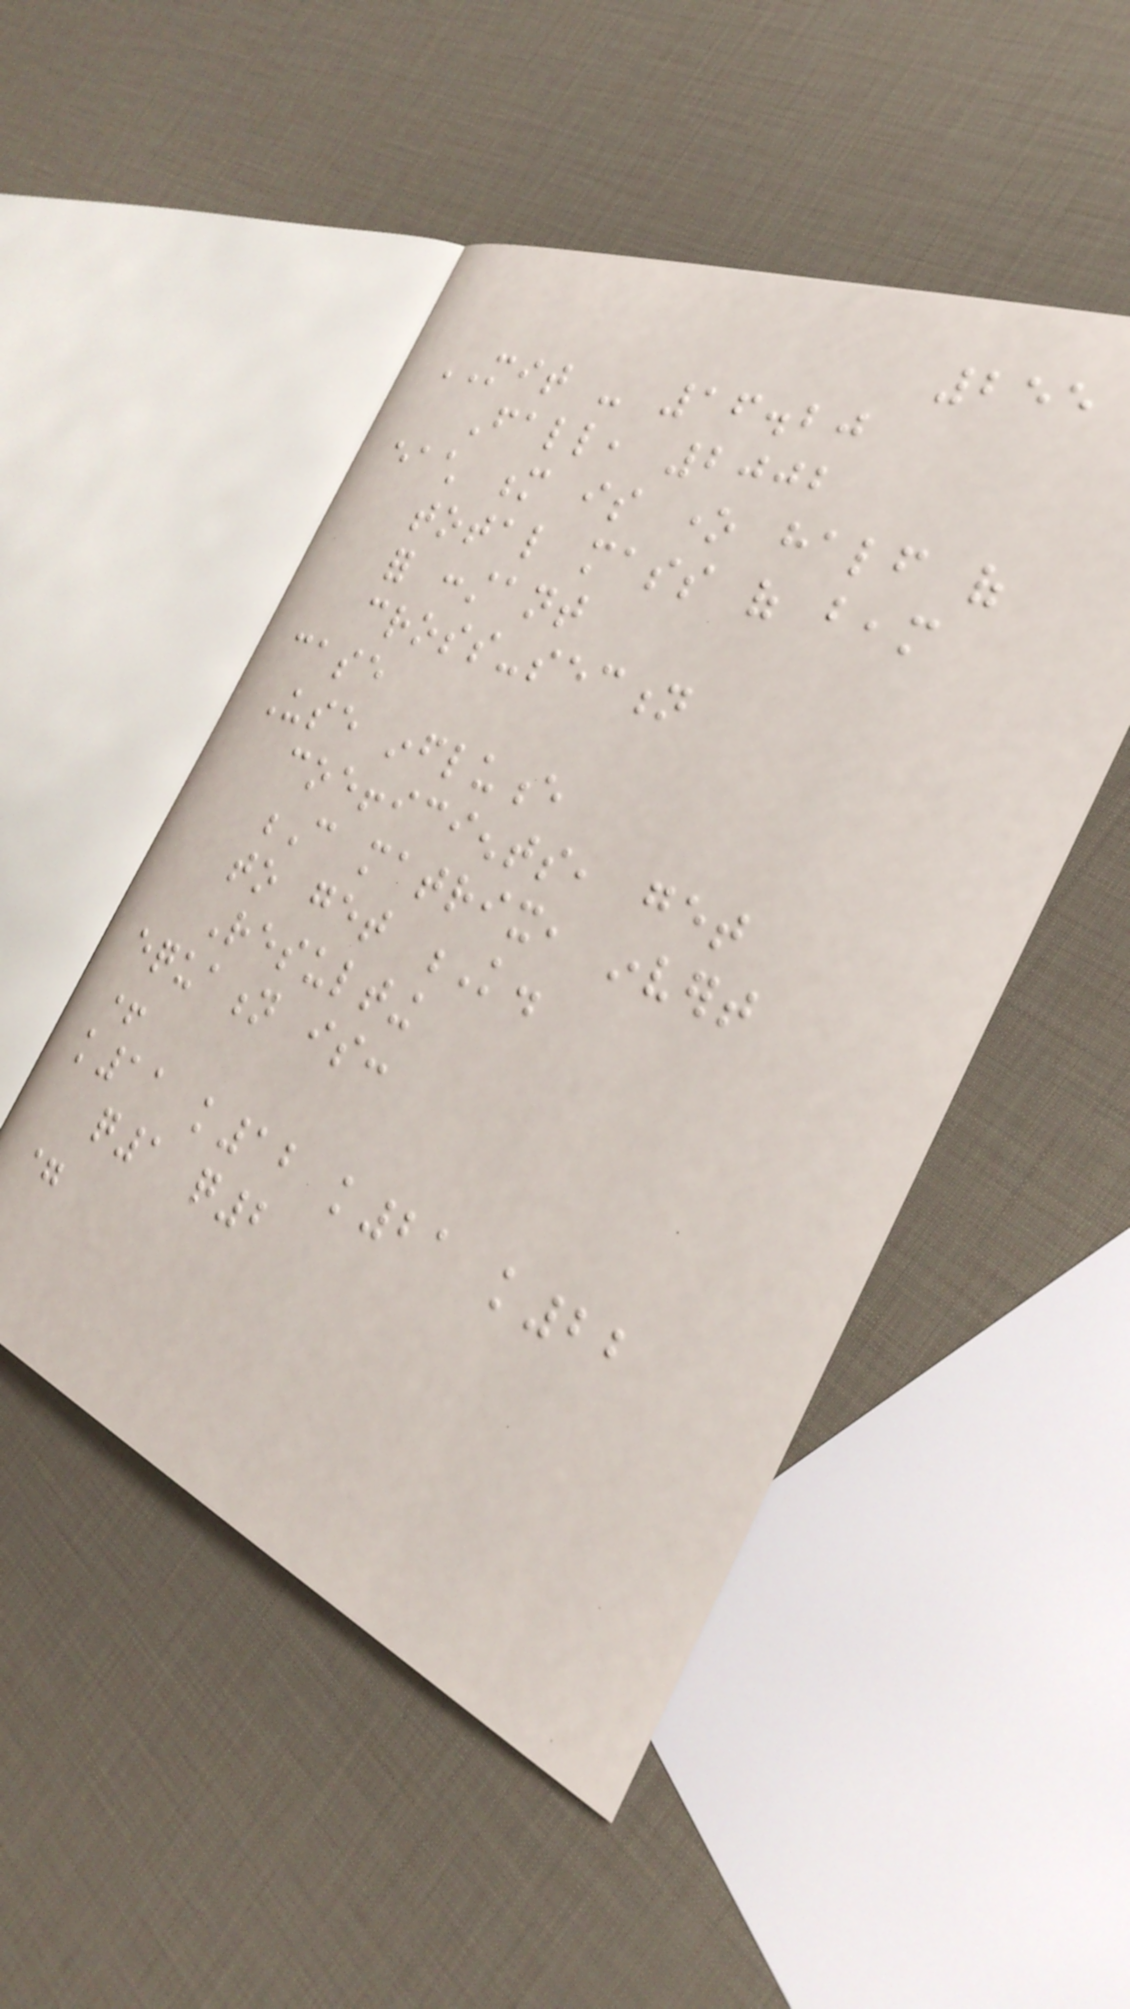255
MIT - 16.20
Fall, 2002
each m is one half of
total mass of beam
for constant
cross-section
case
Use influence
coefficients, get
C matrix, invert
to get K.
Resulting
equation is:
+
k11 k12 k21 k22
q1 q2
=
